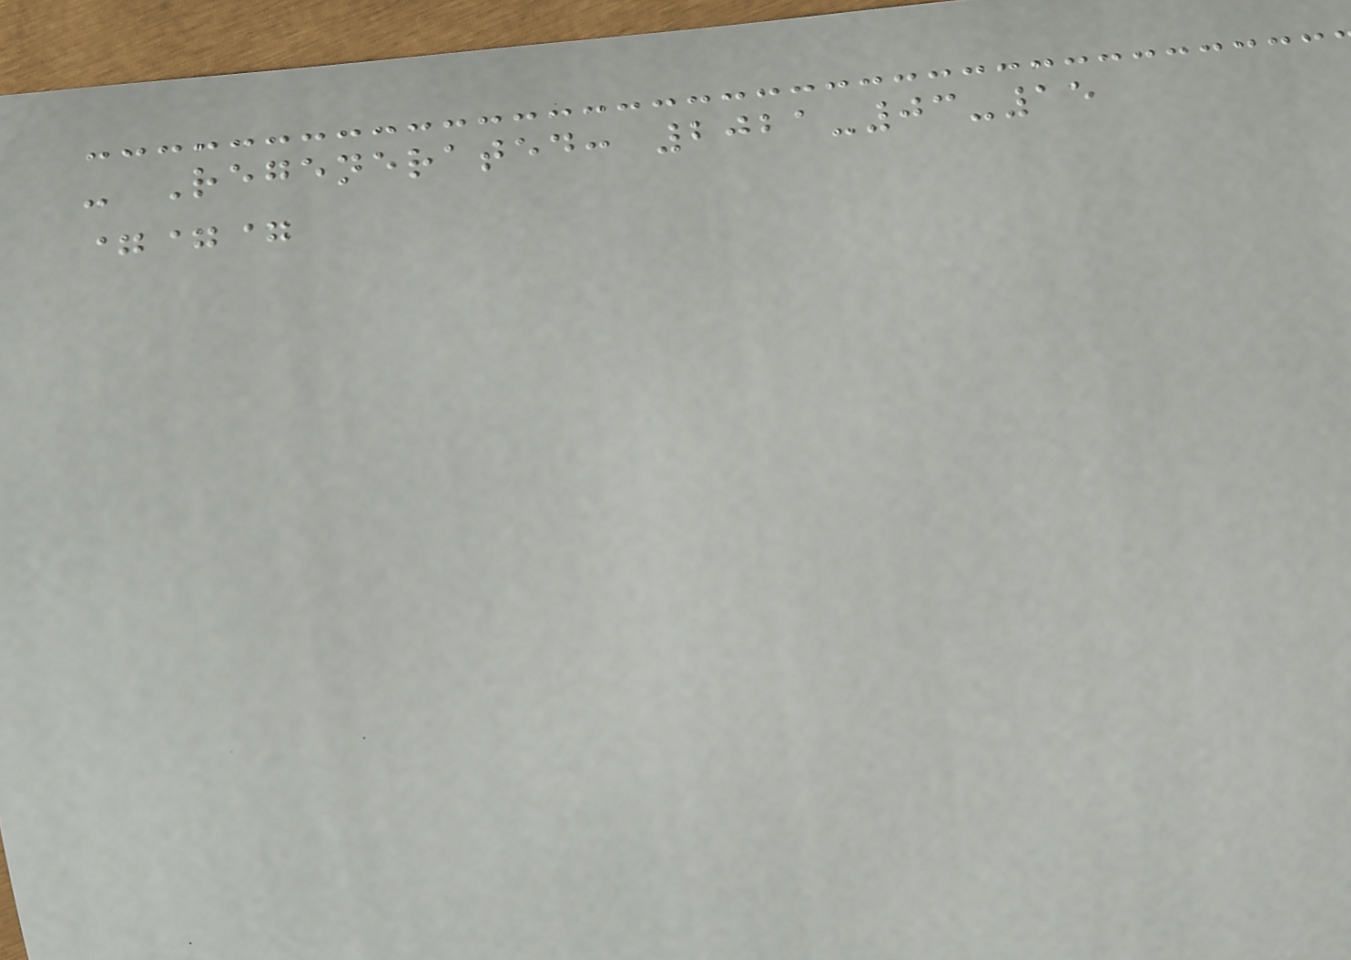- Regenerated: 2021-03-15
===
